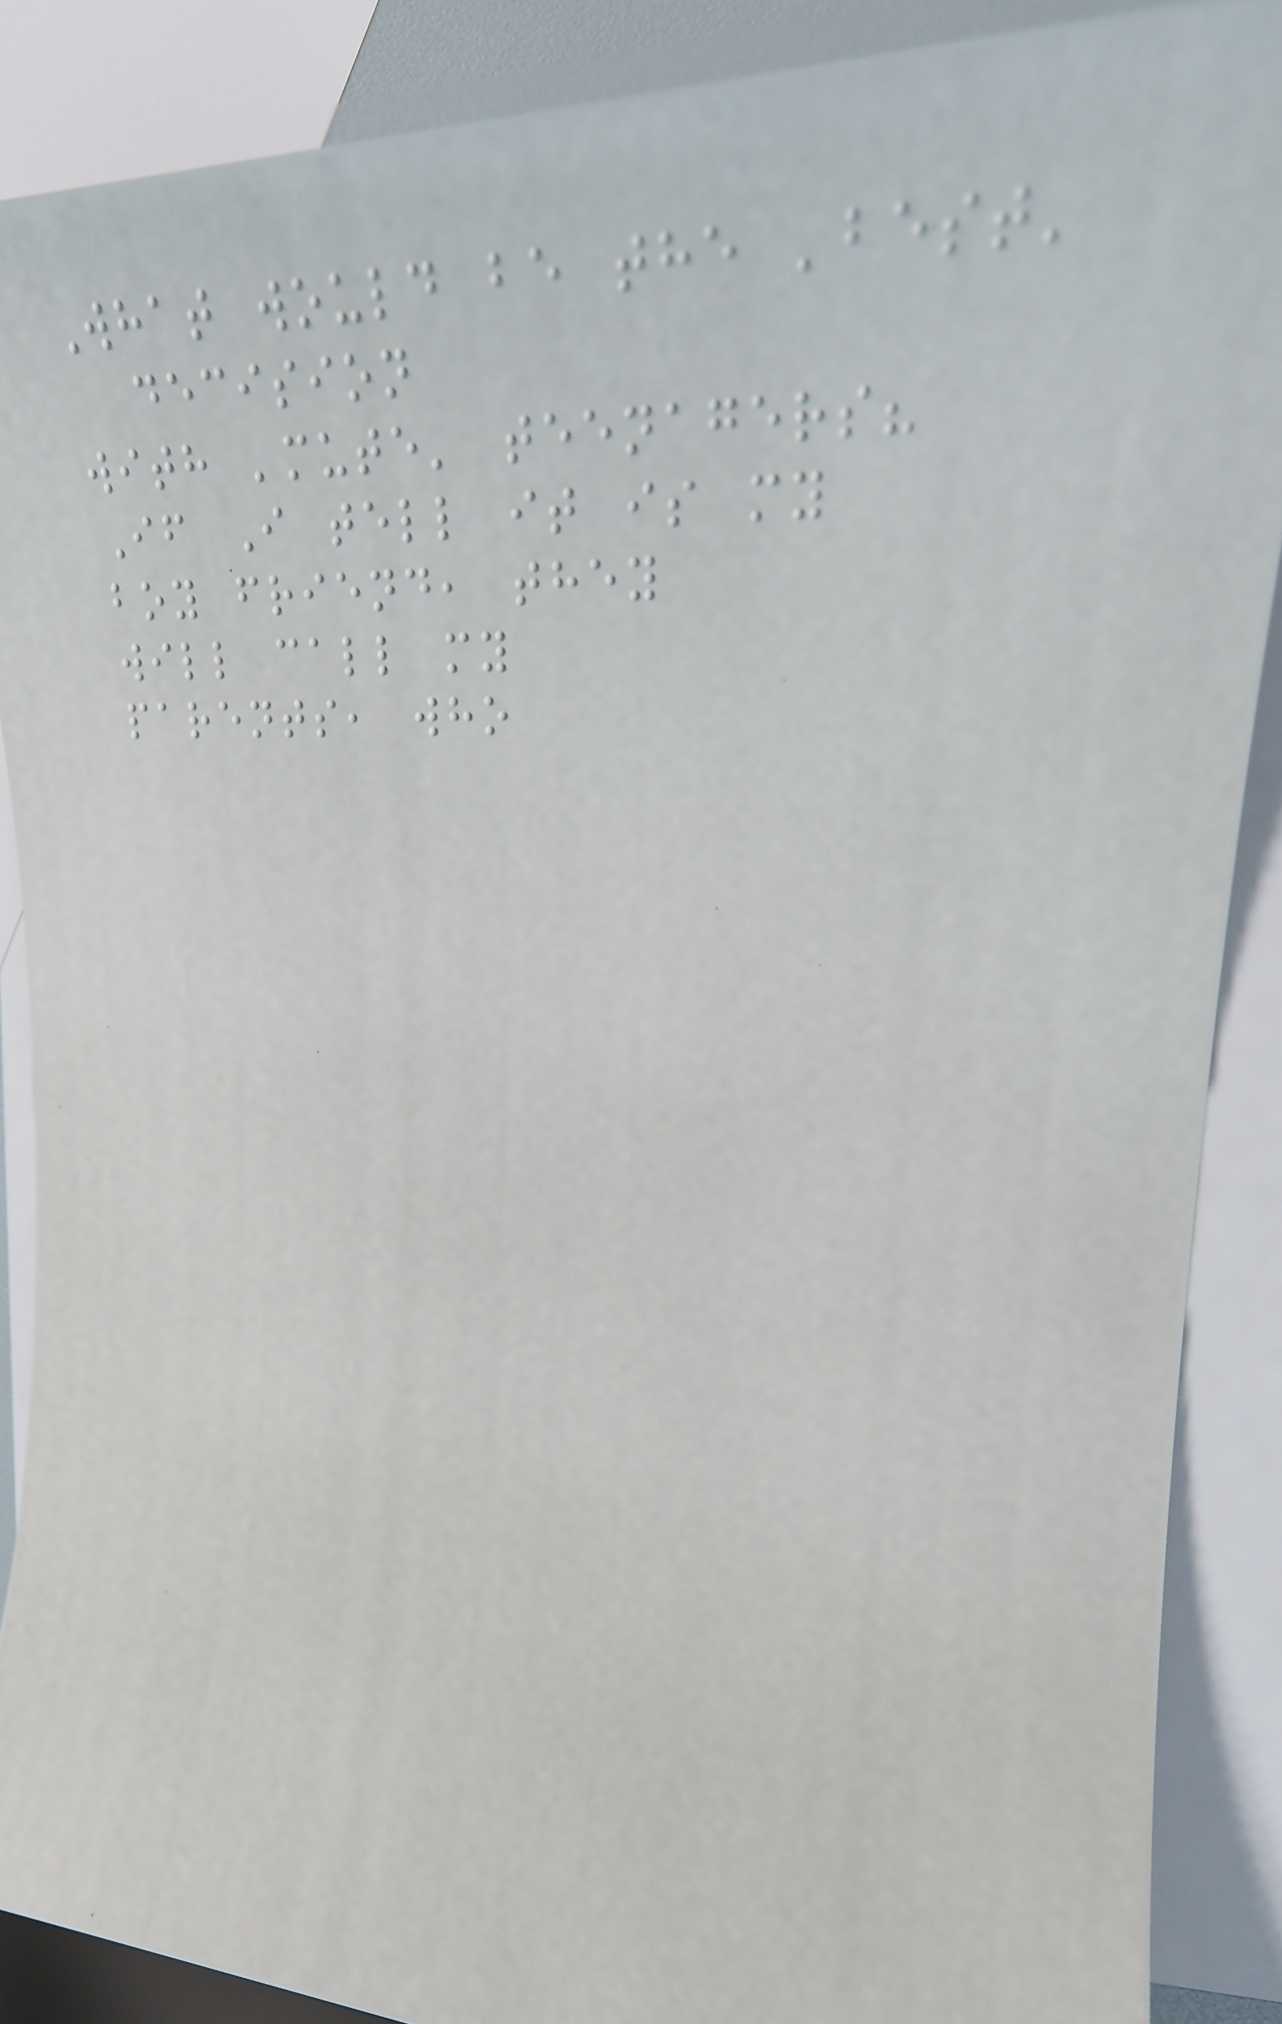What would be the 'best'
decision
with 'mute' teenagers?
If I tell it is my
boy friend, they
will call my
parents, who
